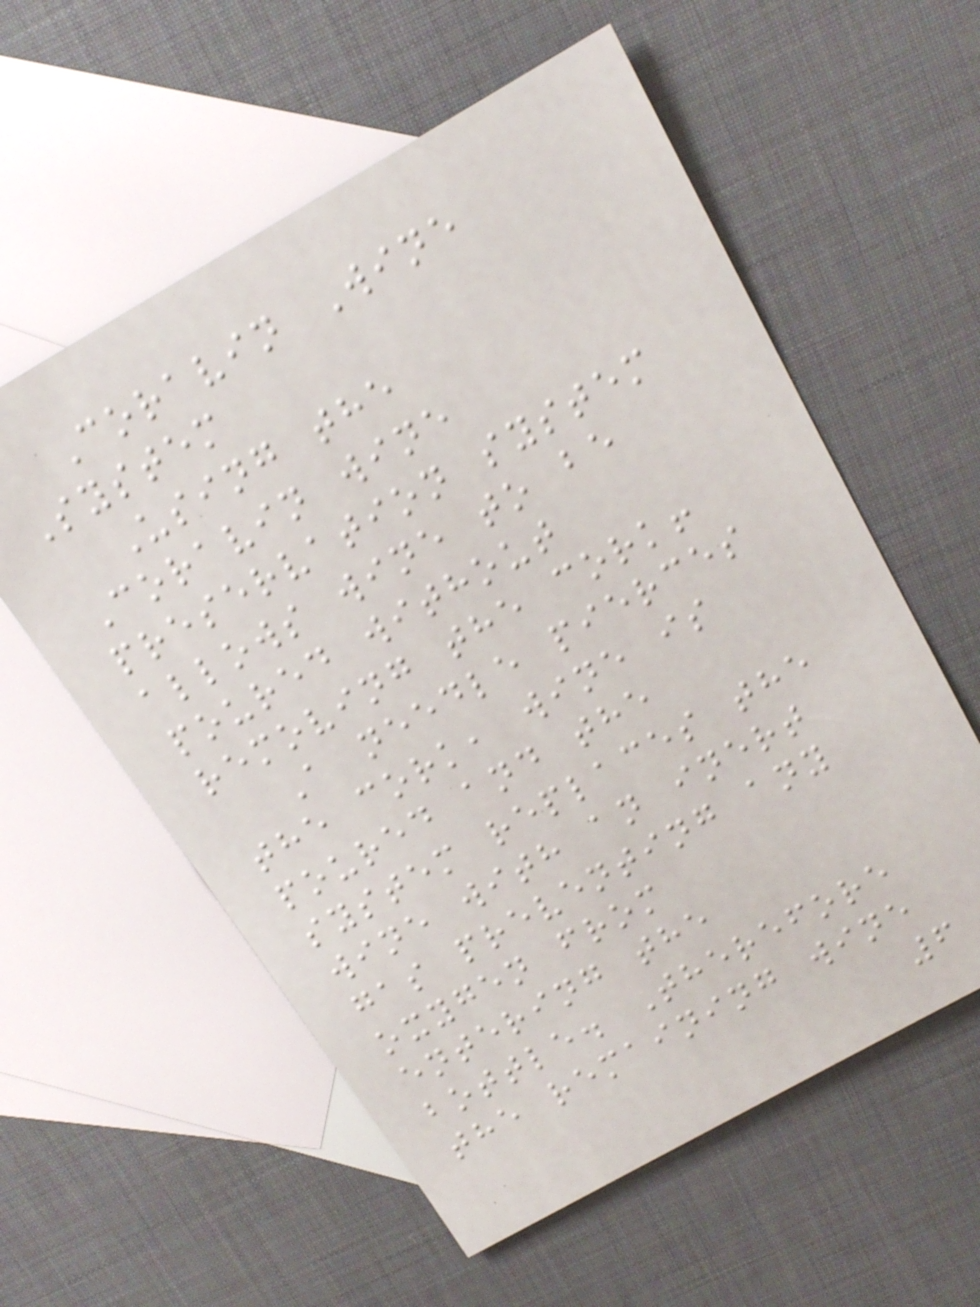Coravin Wine
System
Using the
Coravin wine
preservation system
allows wine to be
poured without
removing the cork!
A needle pierces
the cork, wine is
poured and the
system replaces the
wine with an inert
gas preventing any
oxygen from
entering the
bottle. Therefore
the remaining wine
6
